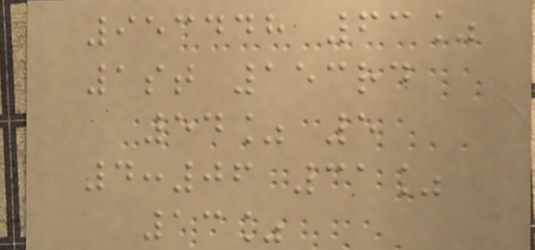953448 63%
1st 153rd
54% 5
4:06 31%
13%
